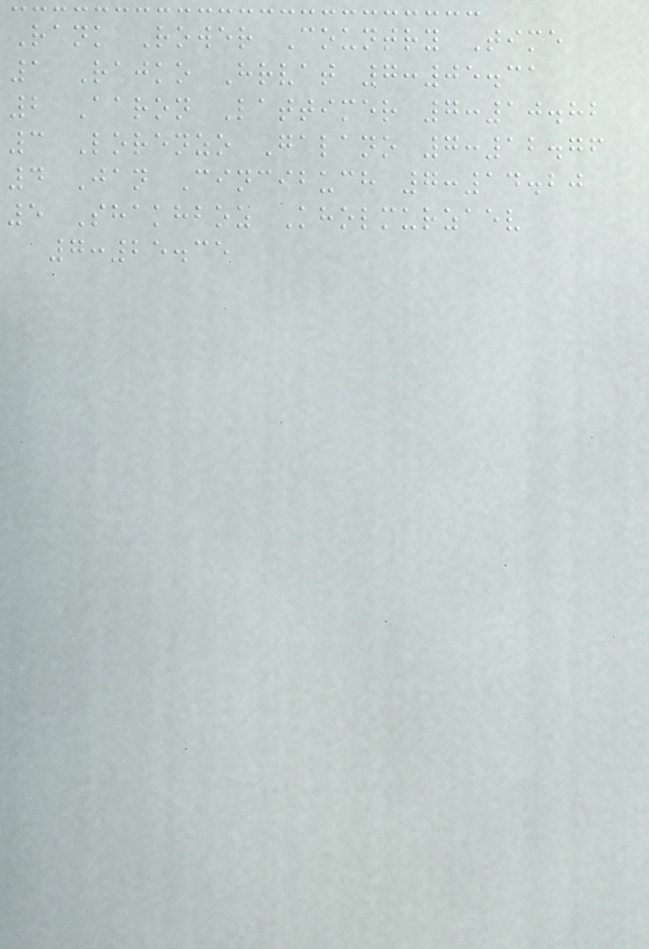Rank Rower Country Time
1 Rajko Hrvat 7:05.31
2 Aaron Lattimer 7:10.82
3 Lorenzo Galano 7:12.76
4 Jan Cincibuch 7:14.20
5 Shakhboz Kholmurzaev
7:25.35
